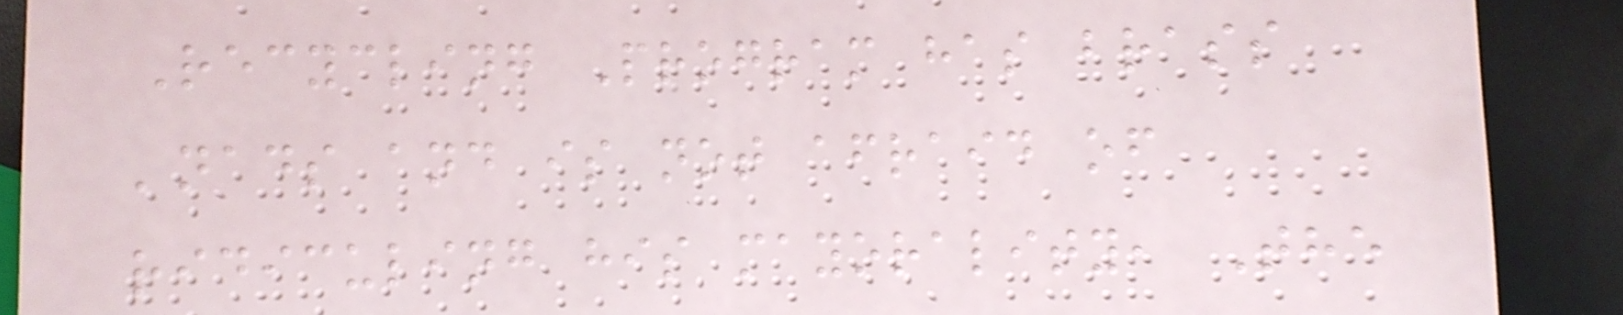Recycling Program has brass
'nads and is not afraid of
ridiculing his mayorality, The
